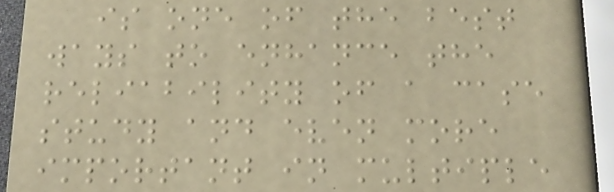is one of the best
ways to enhance the
reliability of a case
study and even more
important in multiple
